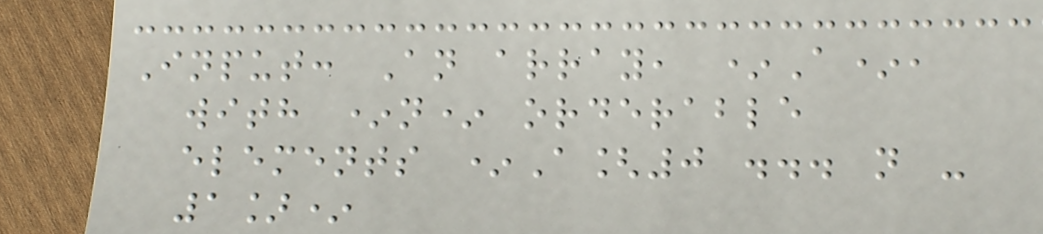Input: An array, *A*,
with *n* orderable
elements *A[0 ... n -
1]*
